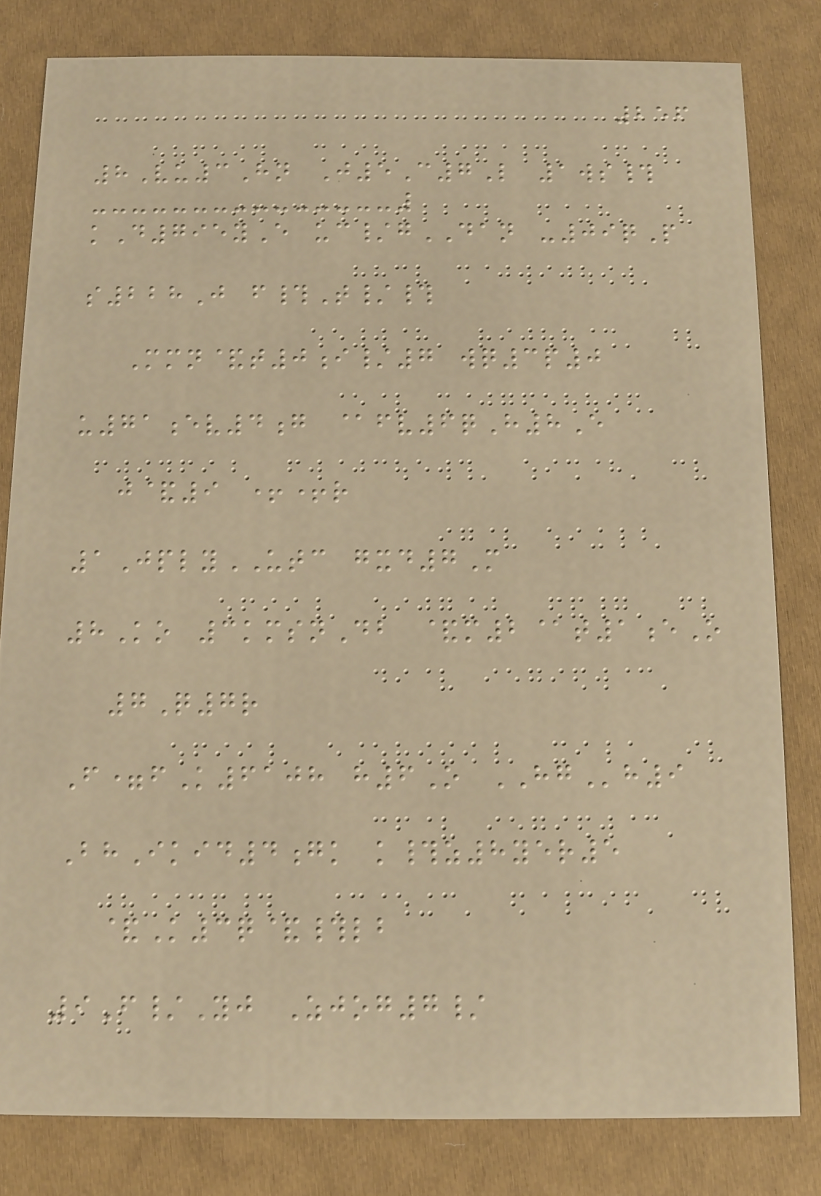256
8Vu3Hn J5C7L 1ws#
kD795yE uc/gDAN -09qP
s228J f#T/#
Mmn&t0i/7 wq3p0
u71ev4g @fv6qH8E
j&9 ++r
1JplyUTC gxd7M
8Ko 3kmsnDb &m2@t1eO
7Q7r
F=fK6108 h6O HGh9
BhIkid4gk k#z8yer5
&K3q&#lb
9F/Yj Zjog7/
